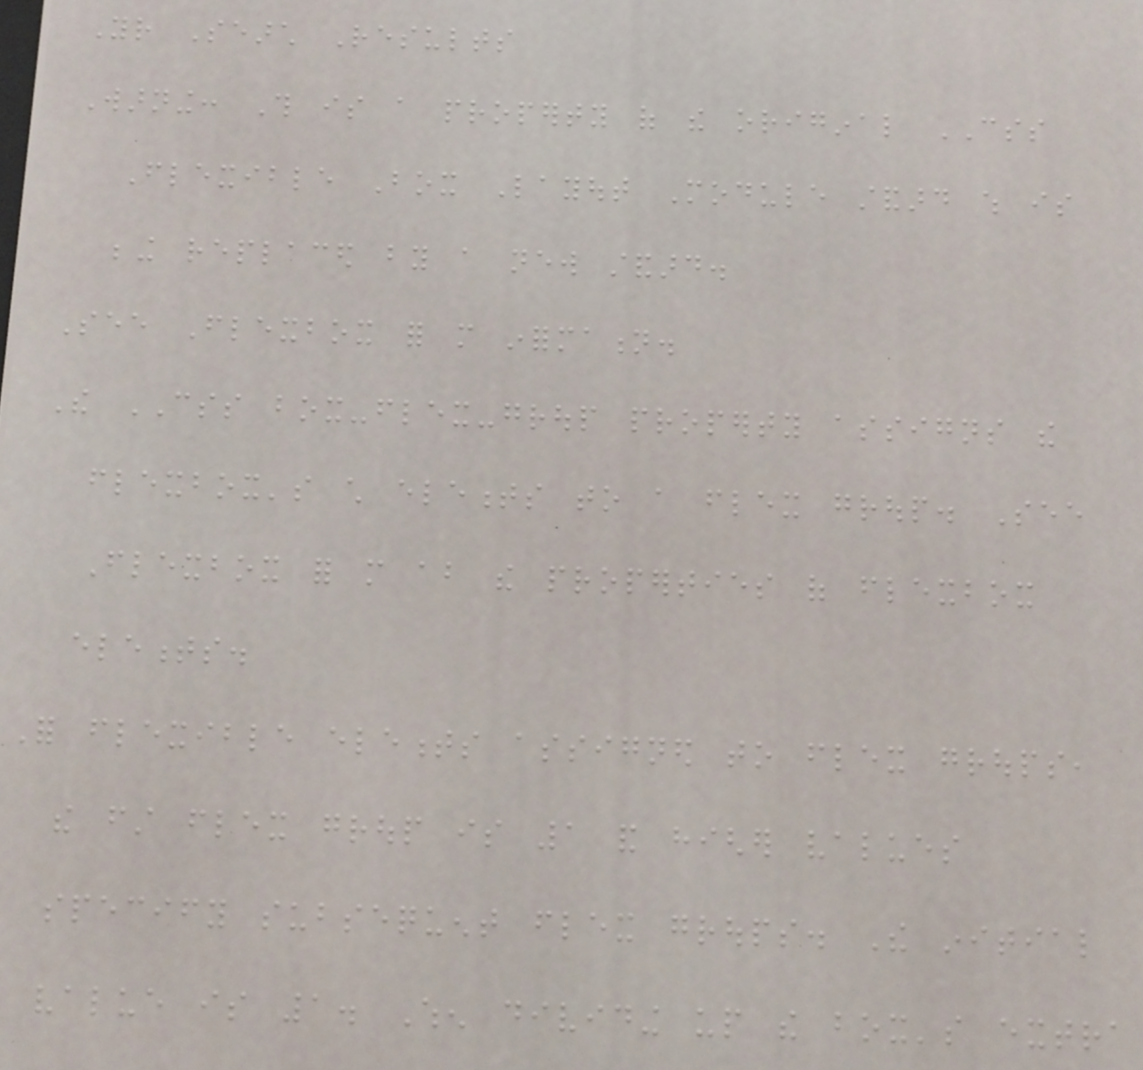Your Search Results
Warning: This is a property of the original CSS
Flexible Box Layout Module standard which is
being replaced by a new standard.
See Flexbox for more information.
The CSS box-flex-group property assigns the
flexbox's child elements to a flex group. See
Flexbox for more about the properties of flexbox
elements.
For flexible elements assigned to flex groups,
the first flex group is 1 and higher values
specify subsequent flex groups. The initial
value is 1. When dividing up the box's extra
